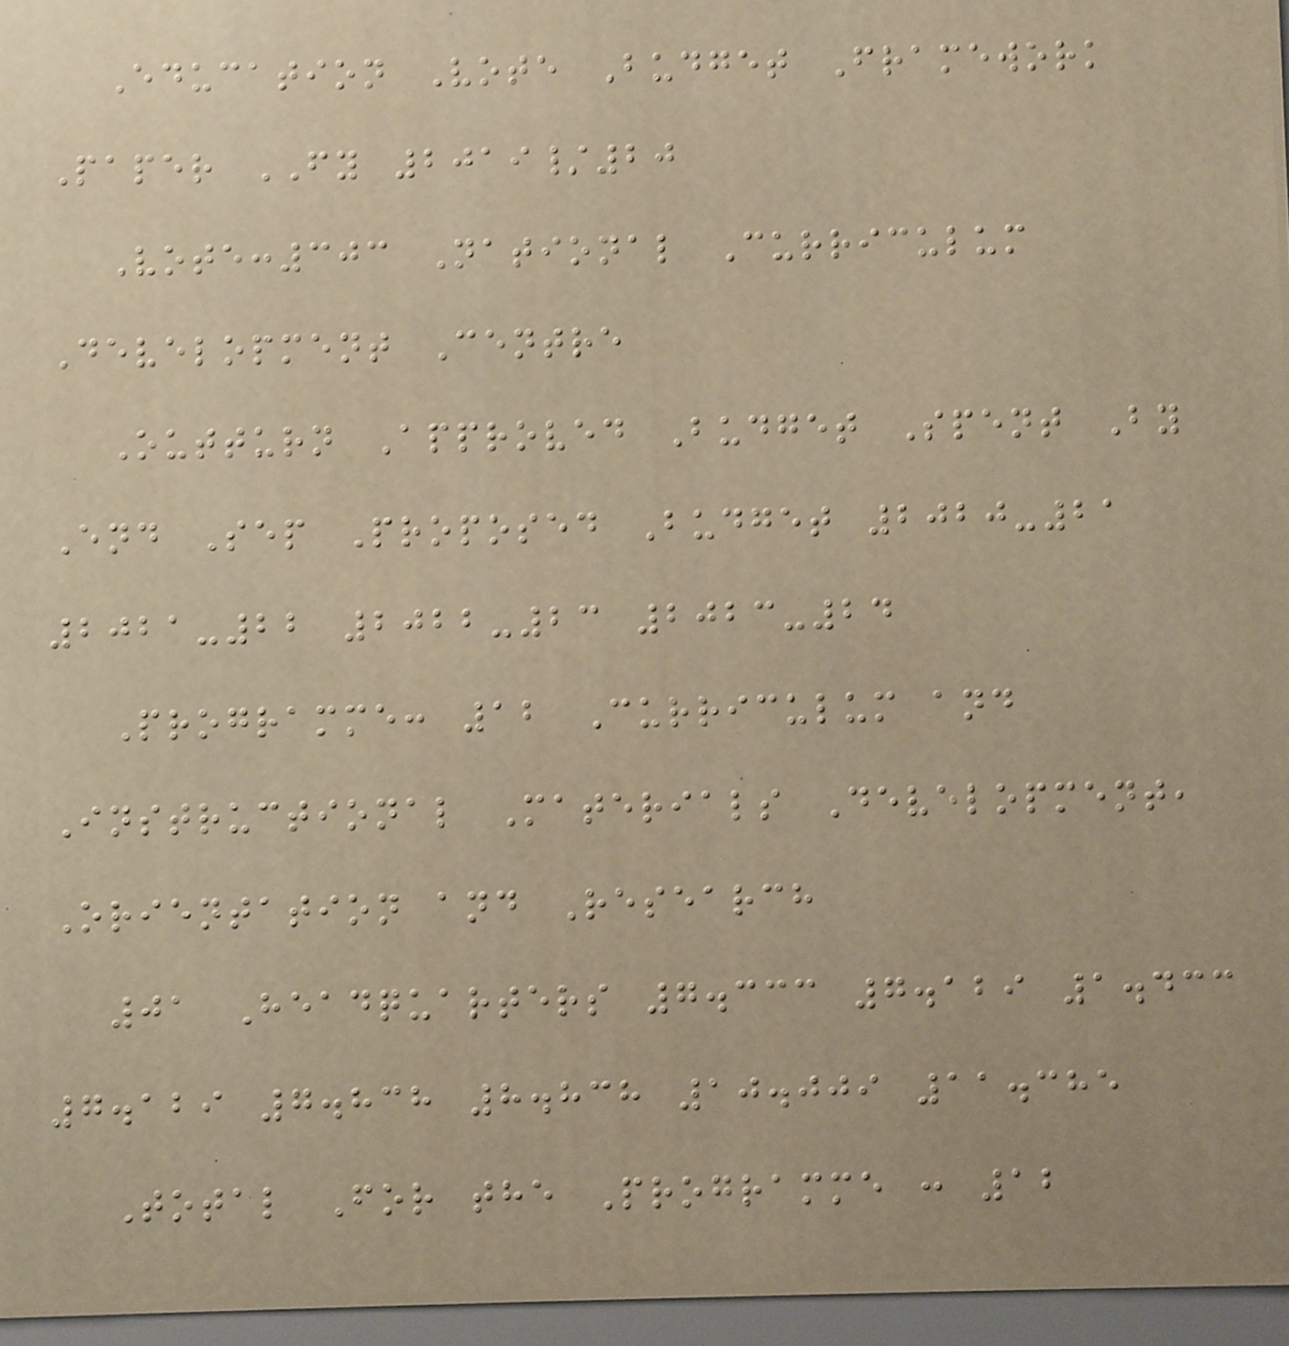Education Vote Budget Framework
Paper FY 2019/20
Vote:303 National Curriculum
Development Centre
Outturn Approved Budget Spent By
End Sep Proposed Budget 2020-21
2021-22 2022-23 2023-24
Programme: 12 Curriculum and
Instructional Materials Development,
Orientation and Research
01 Headquarters 7.333 7.129 1.433
7.129 7.838 8.838 10.009 11.385
Total For the Programme : 12
